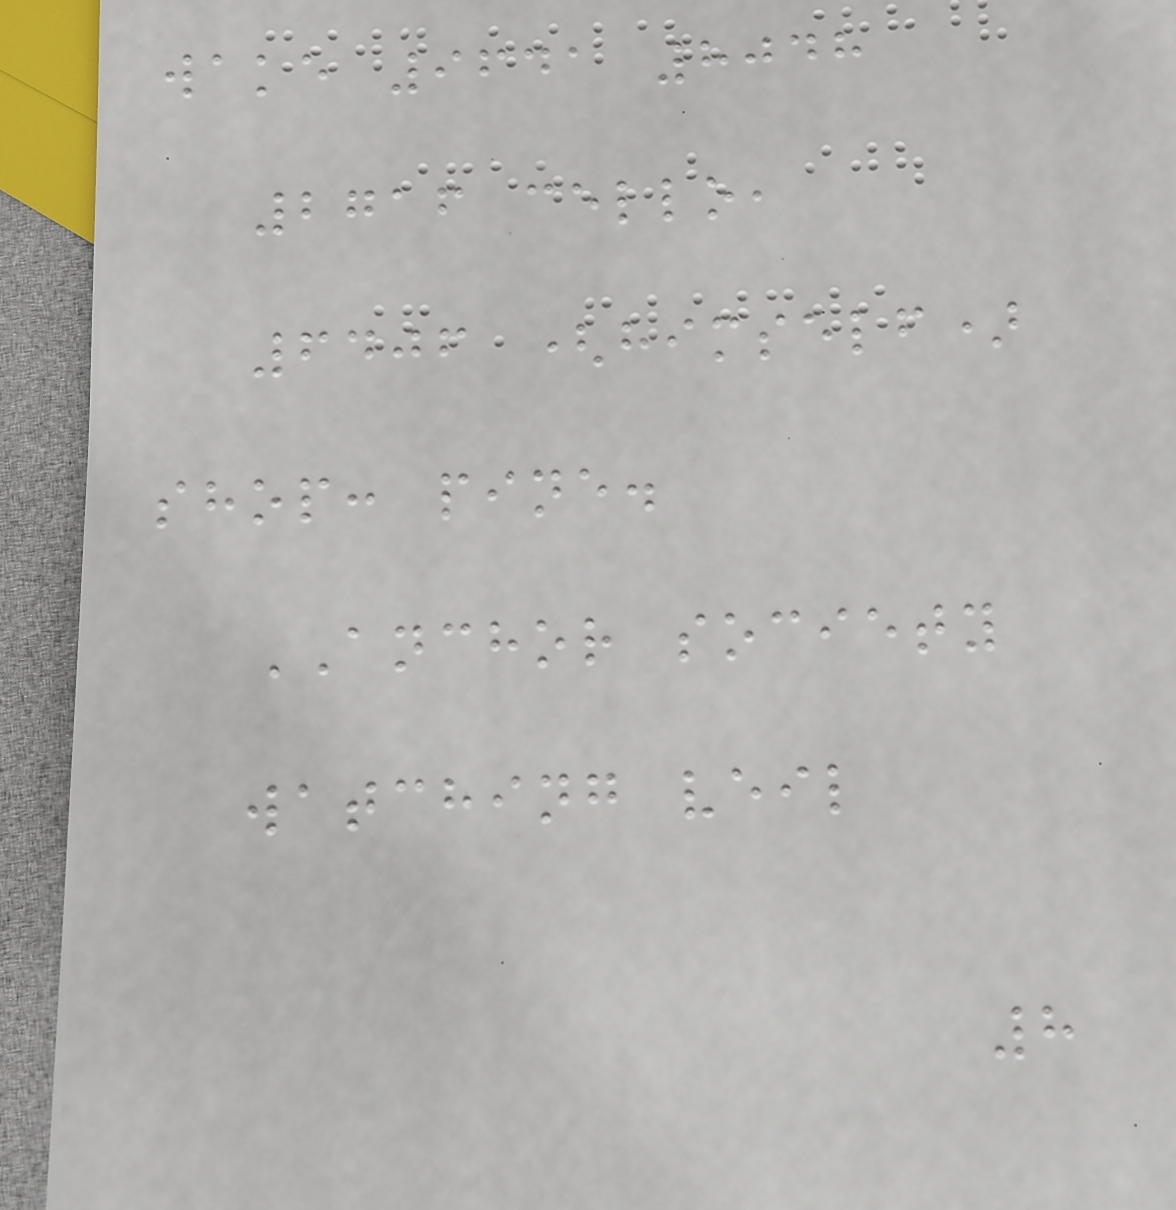wake 9641 8048
2716 cello,
6406 (himself)
shop: pine.
ANCHOR society
watching veil
8
